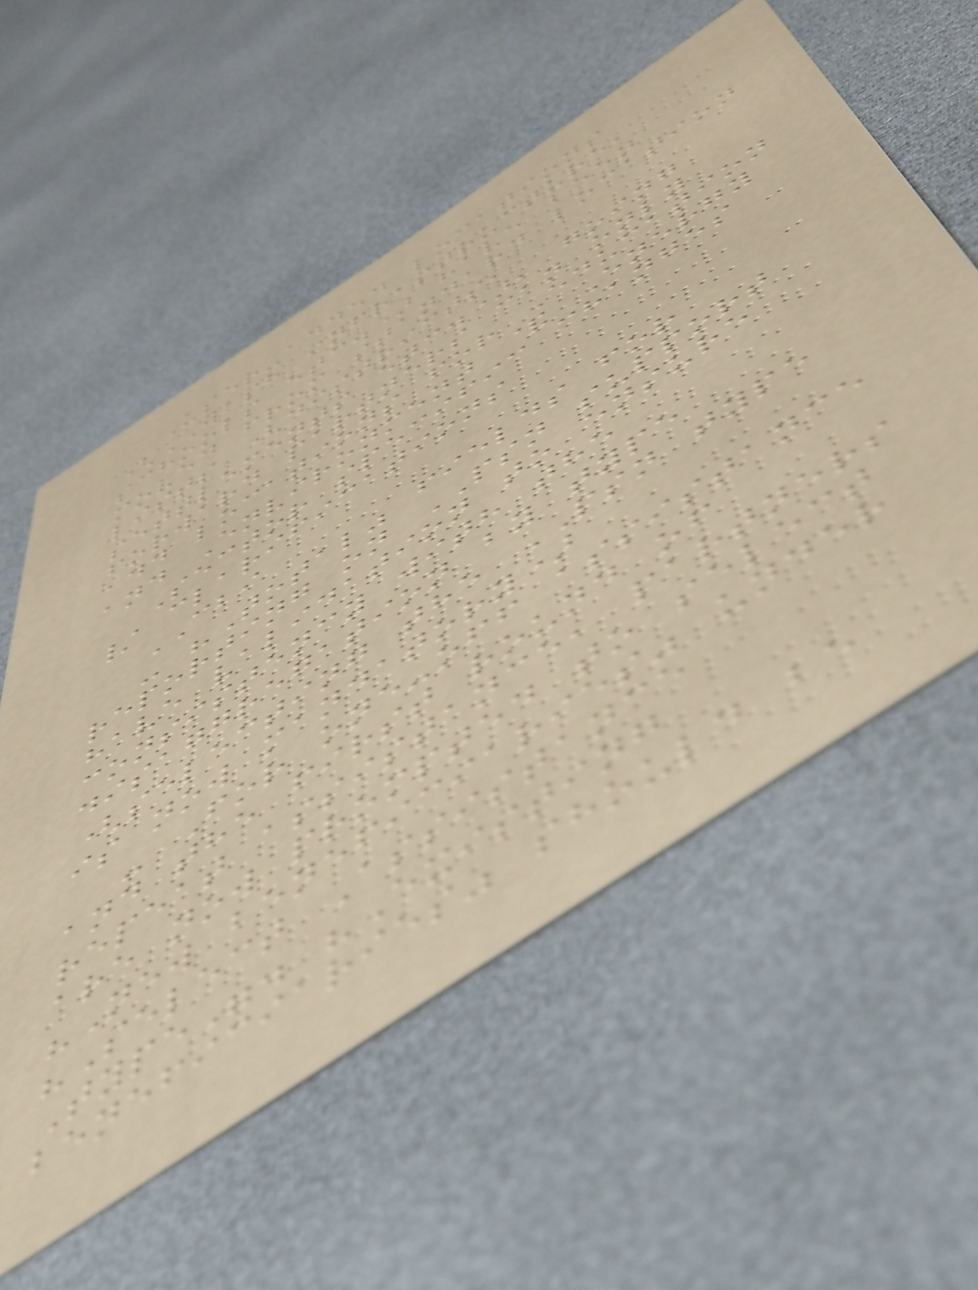User-added locations
(WASH infrastructure,
schools etc.) have been
moved from standard location
lists (districts,
settlements etc.), going
forward partners can only
add locations for Education
and Environment & Energy
Sector specific changes
/ clarifications
CBI
- "Total" fields for
reporting on PSN support
have validation to ensure
consistency with the
disaggregation by type
(selecting the PSN type
is now mandatory)
- For one-off assistance
and the first round of
repeat assistance, partners
are now prompted to select
"New beneficiaries" under
"Select Assistance
Type". "Existing
beneficiaries" should be
